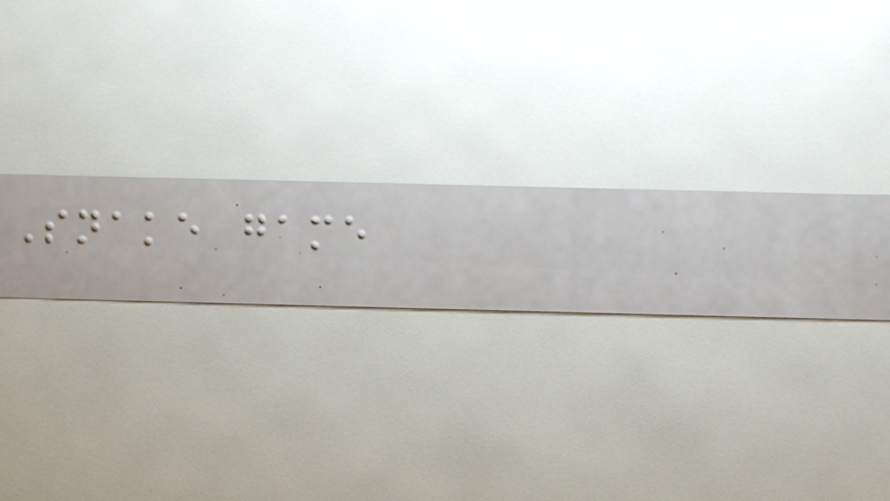Snake game
